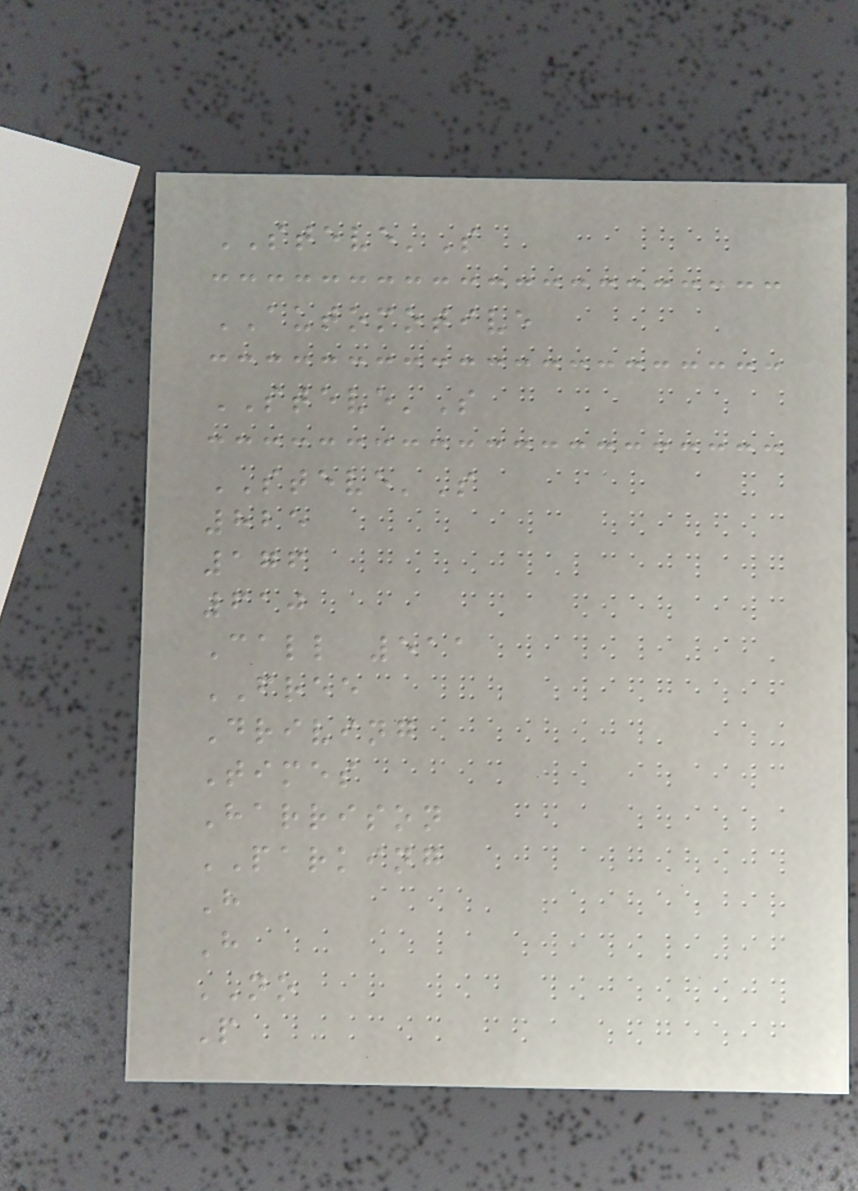STEVE'S
AUTOMOTIVE
STEVE'S
STEVE'S
825
176
610
Call 511
FREE
Driving
Times
Harrison
PARKING
H
H
NO
P
